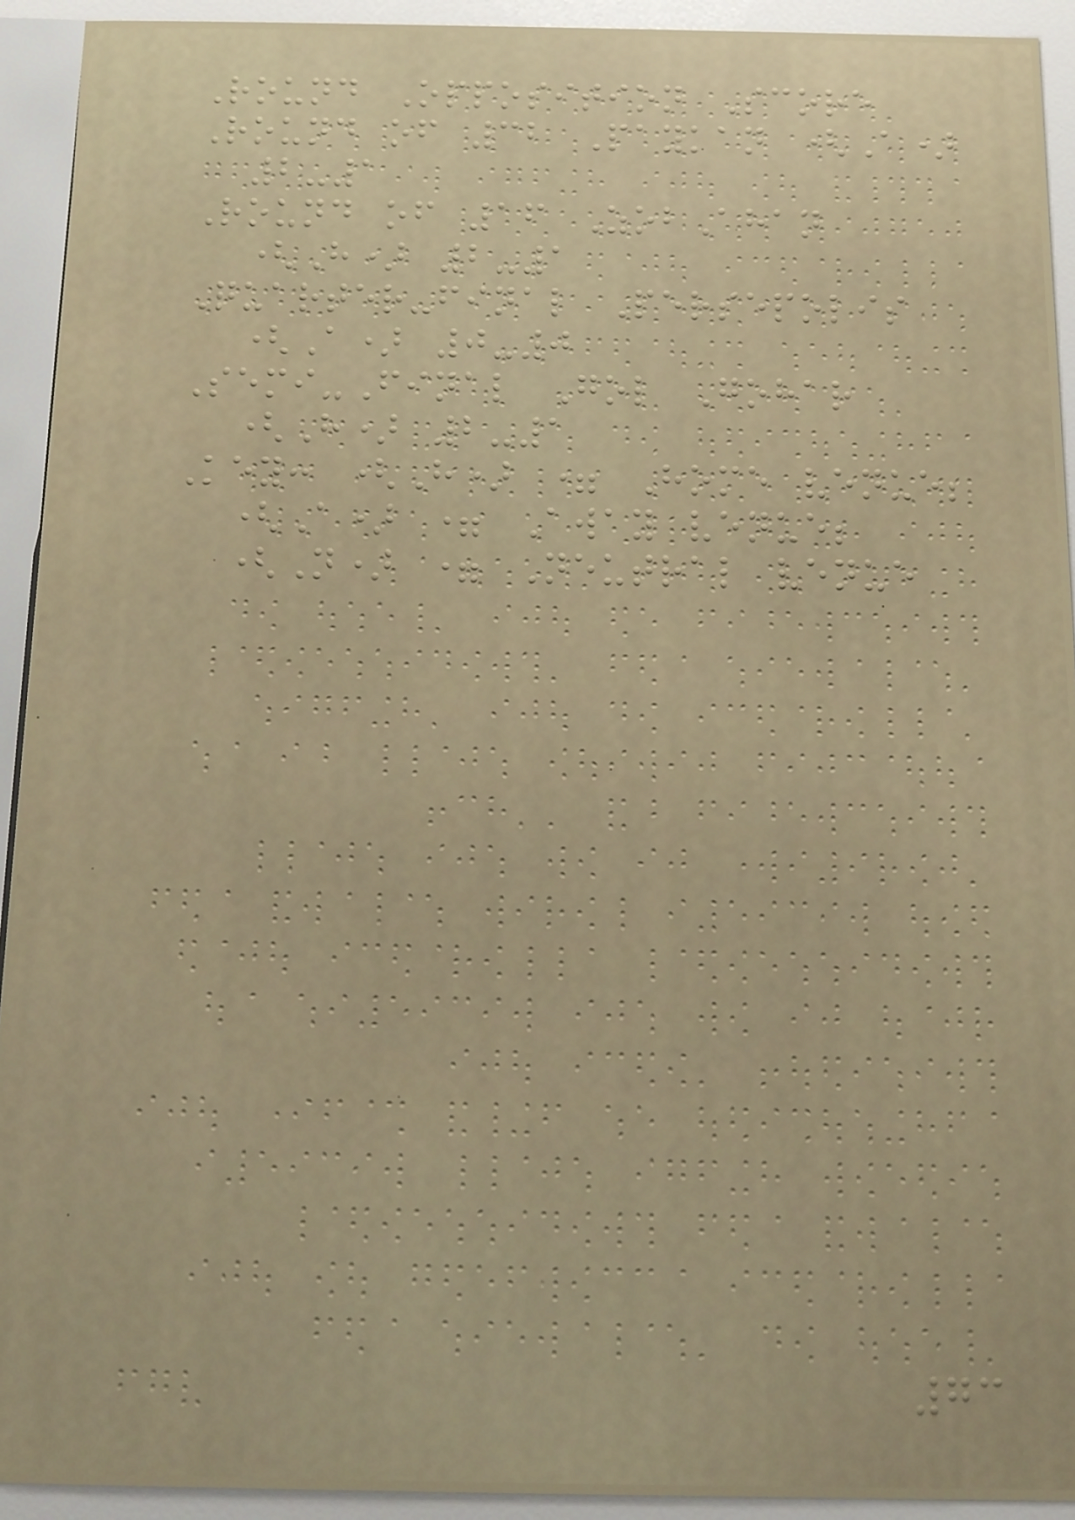Round Opposition Score
Round of 32 Paykan (A)
2-1
Round of 16 ZobAhan
(H) 2-1
Quarter-final Persepolis
(A) 0-0
Semi-Final Gol Gohar
(H) 2-1
Key: (H) = Home venue;
(A) = Away venue;
(N) = Neutral venue
73
